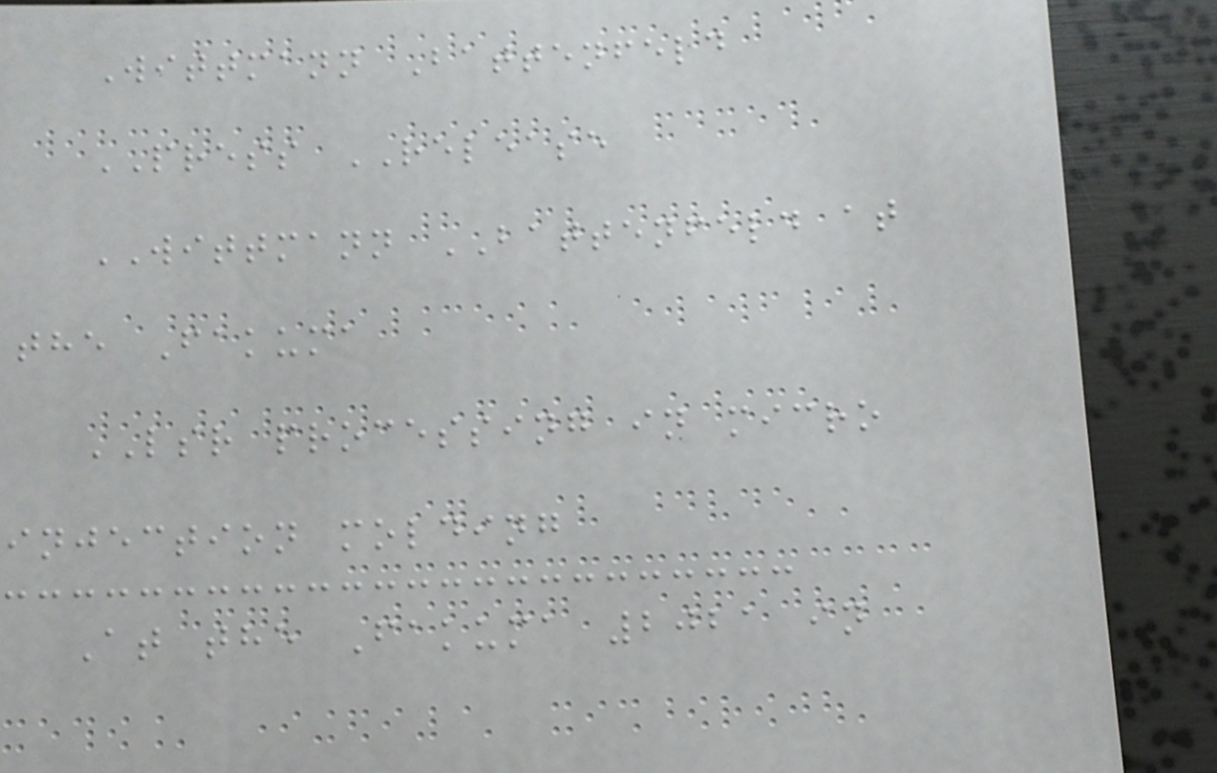Wittmann Battenfeld
PRESS RELEASE
WITTMANN BATTENFELD at
the Fakuma
LSR processing in micro
injection molding
At the Fakuma 2021 in
